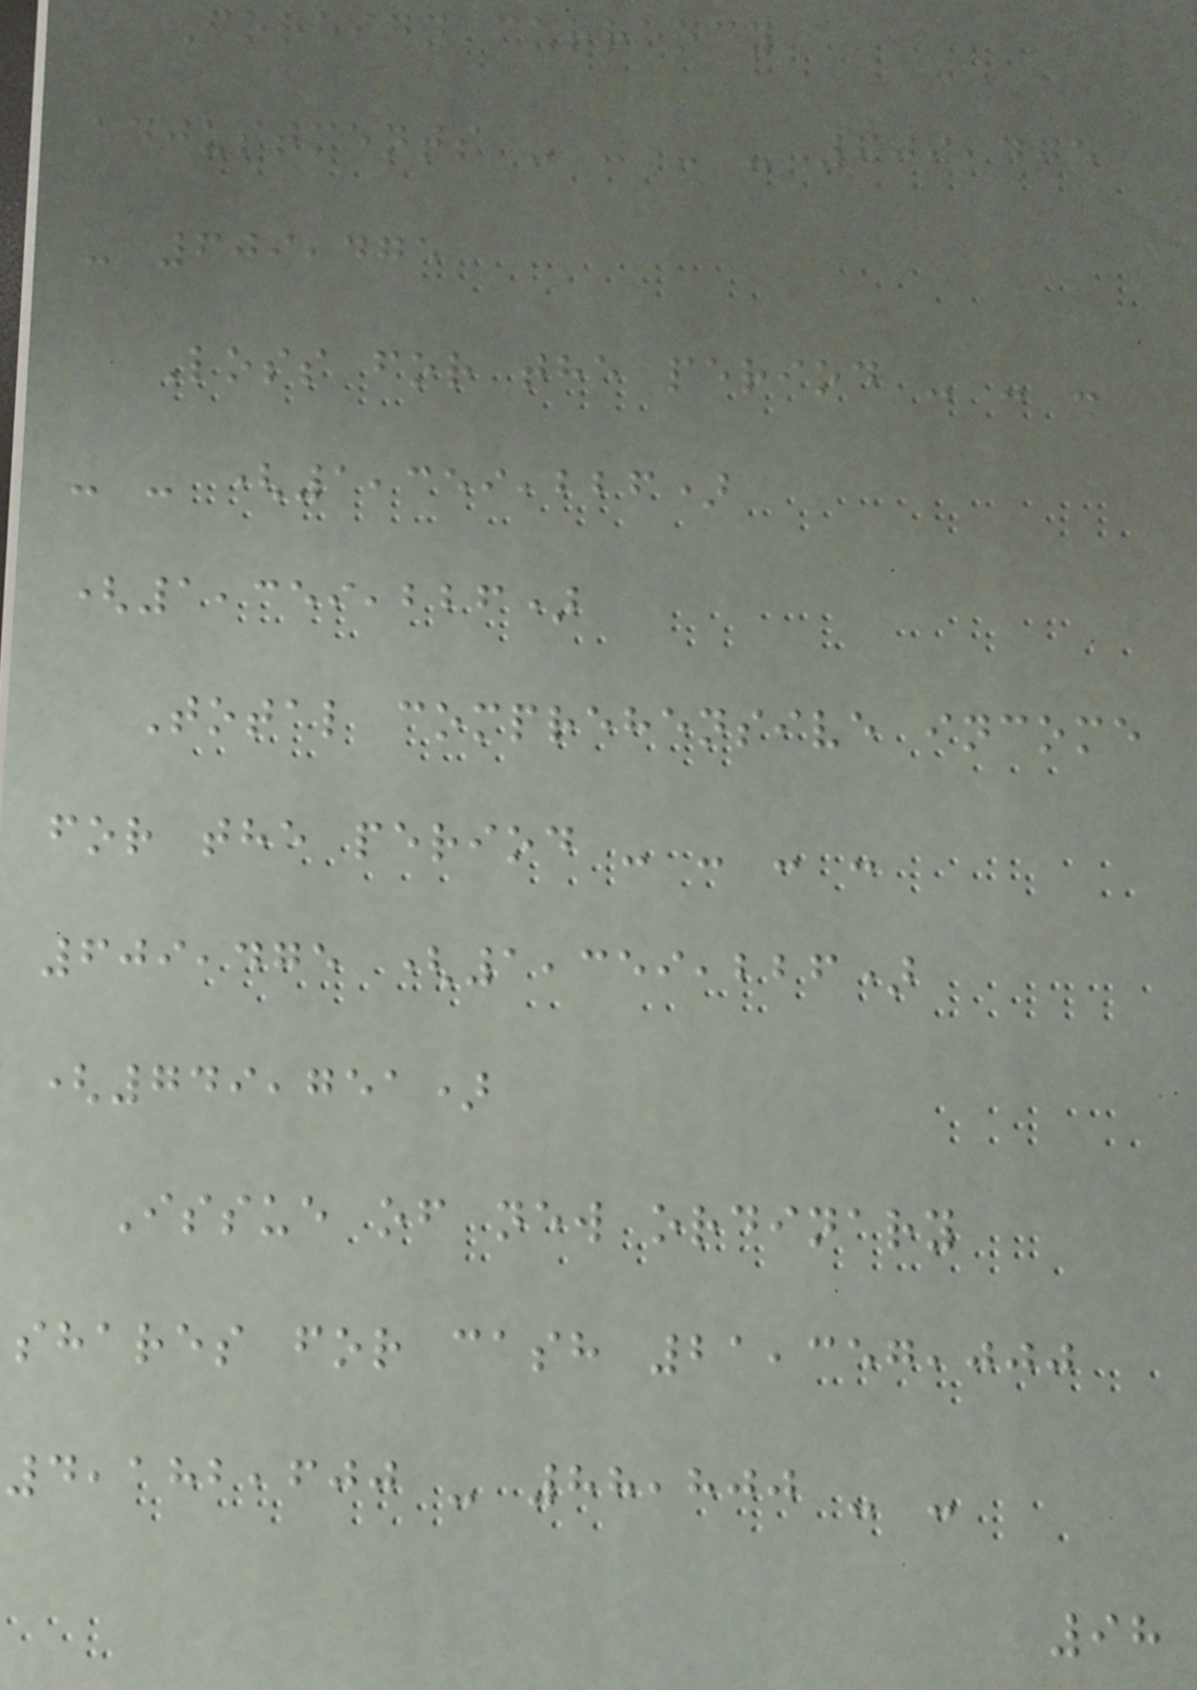Foreign currency
adjustments - - - - 609,475
- 609,475
Loss for the period - - -
- - (1,359,226)
(1,359,226)
Total comprehensive income
for the period - - - -
609,475 (1,359,226)
(749,751)
Issue of new ordinary
shares for cash 21,357,000
4,182,600 - 88,800 - -
98
